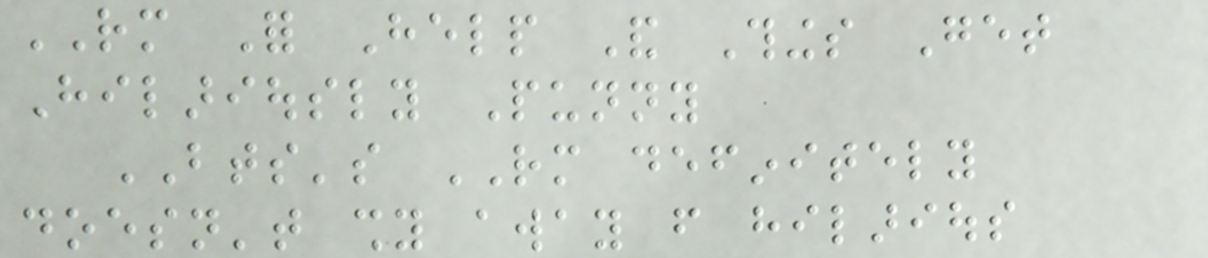RM For Help And Things Get
Hilariously Punny
BTS's RM definitely
doesn't shy away from hilarious
